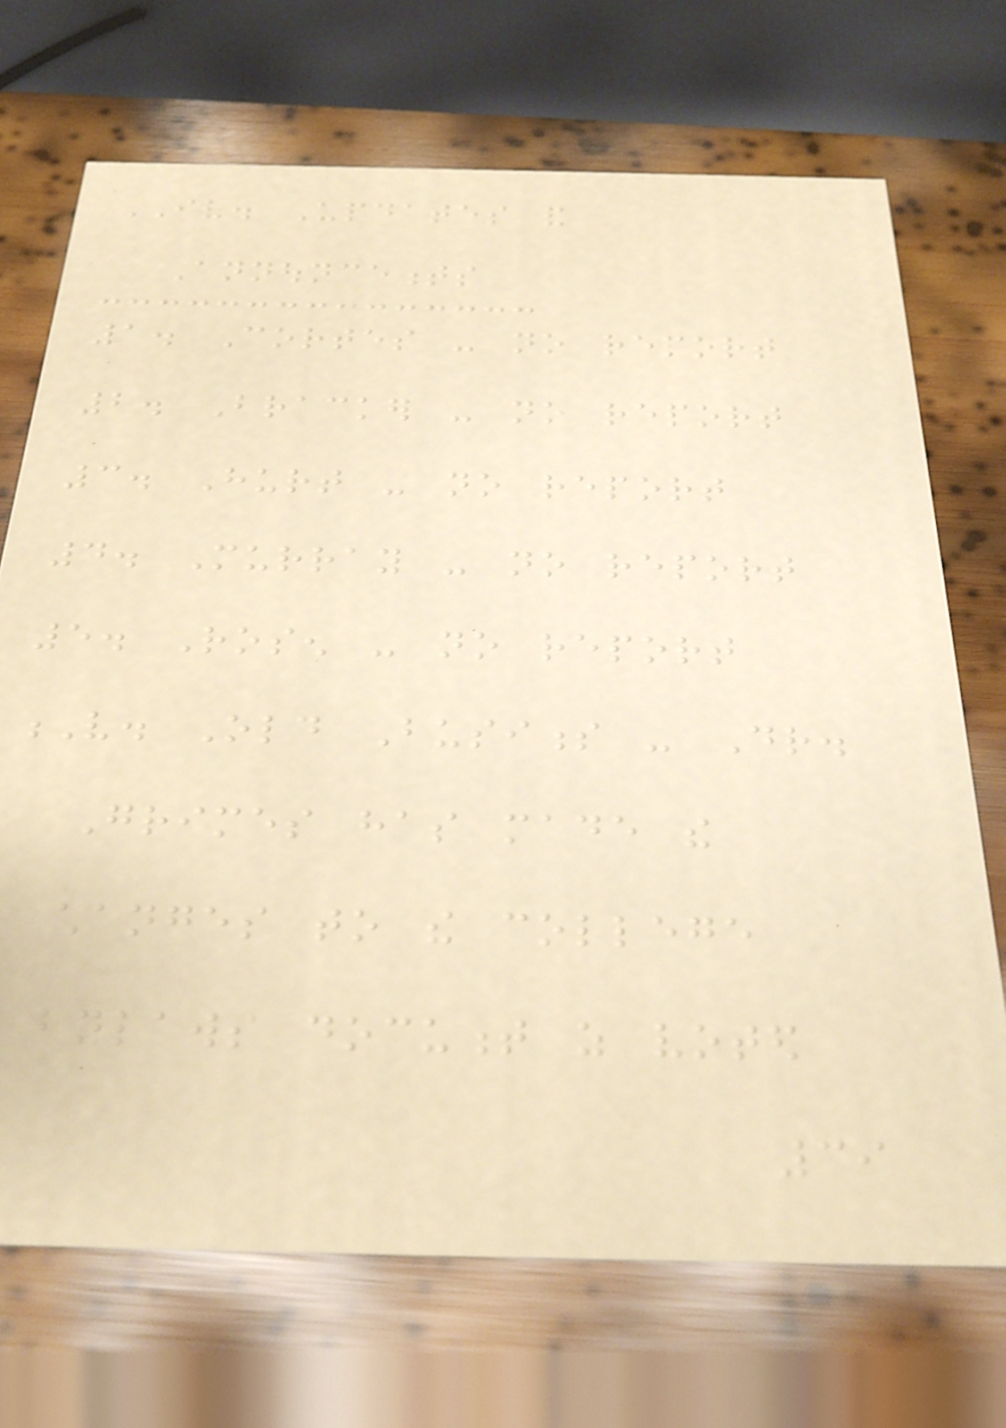IV. Updates and
Announcements
1. Cortes - no report
2. Bracker - no report
3. Hurt - no report
4. Murray - no report
5. Rosen - no report
V. Old Business - Dr.
Grimes has made the
changes to the college
bylaws document as voted
39
